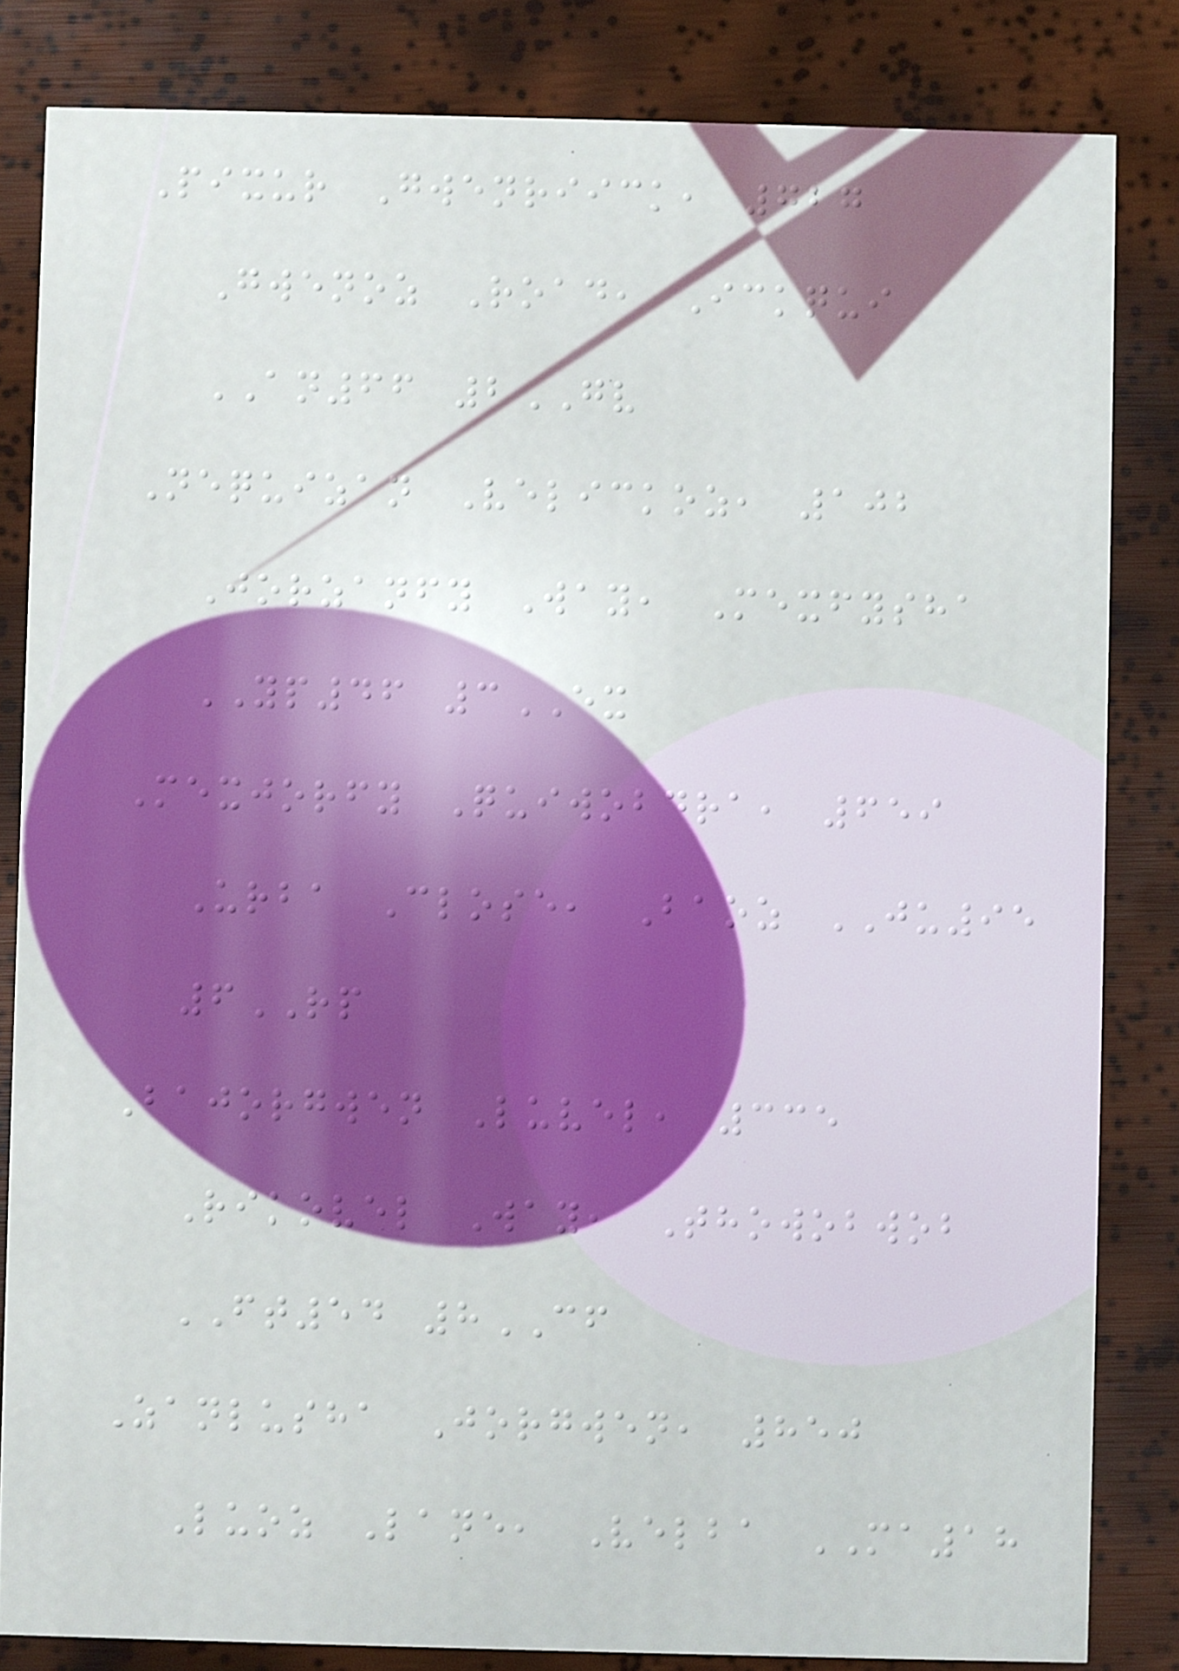Pixur Gwenriick, 727
Gwenoz Road, Ickqui
AN66 2GV
Nequizan Velickoz, 102
Jorzanfy Way, Mexfysha
YP46 3EX
Mexjorfy Quiwobdra, 659
Urba Close, Baoz JU95
6RP
Bajorgwen Luvel, 335
Rikovel Way, Thowobwob
FT54 8CF
Zanlusha Jorgwen, 850
Luoz Lane, Velba MA18
